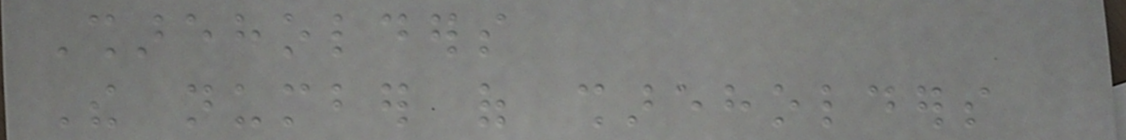Shareholders
The number of shareholders
